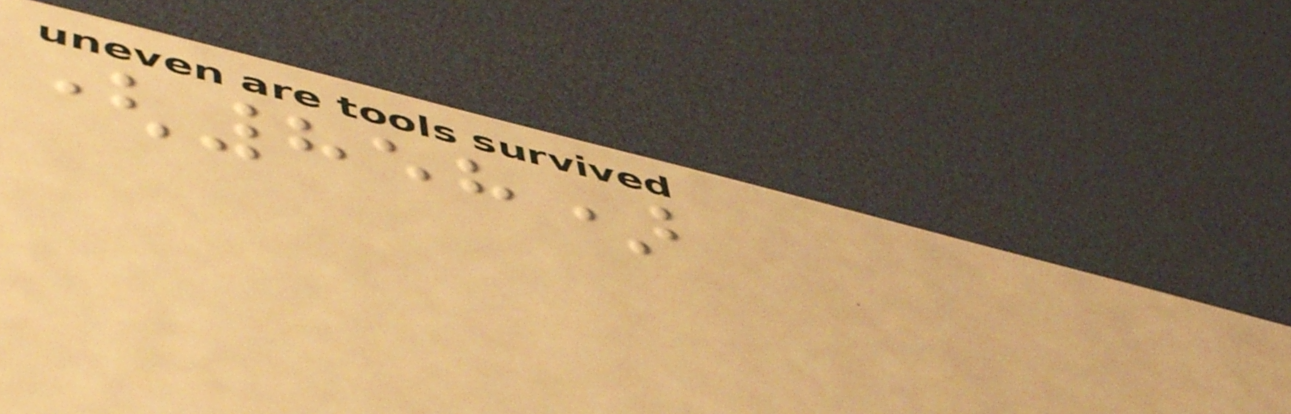(858)
